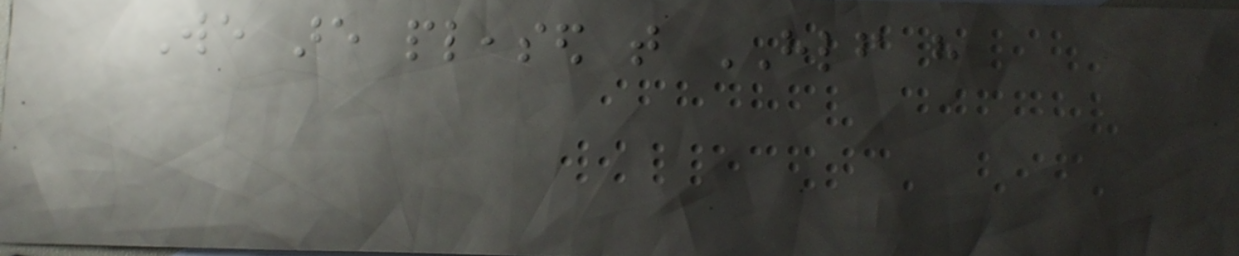We are pleased that HLF have
